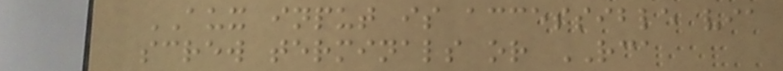AUX input is accessible via
screw terminals or RCA
